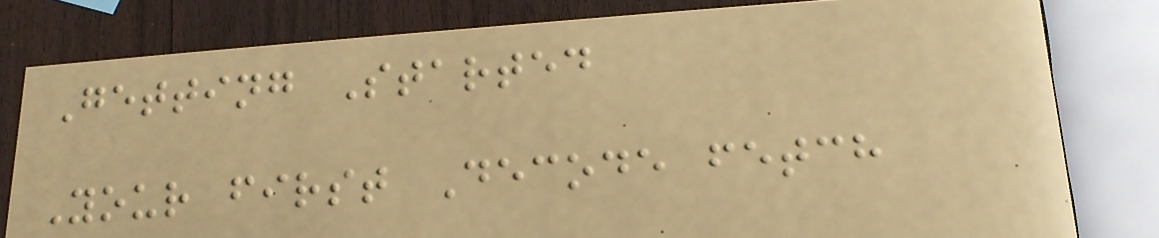Getting Started
Your first Decode fetch
